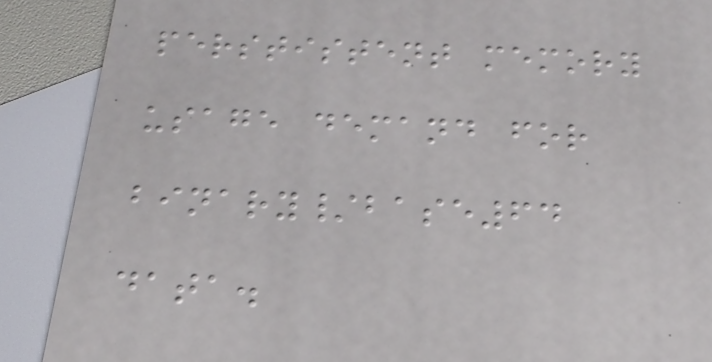perstistent memory
usage demand for
binary/base64
data.
